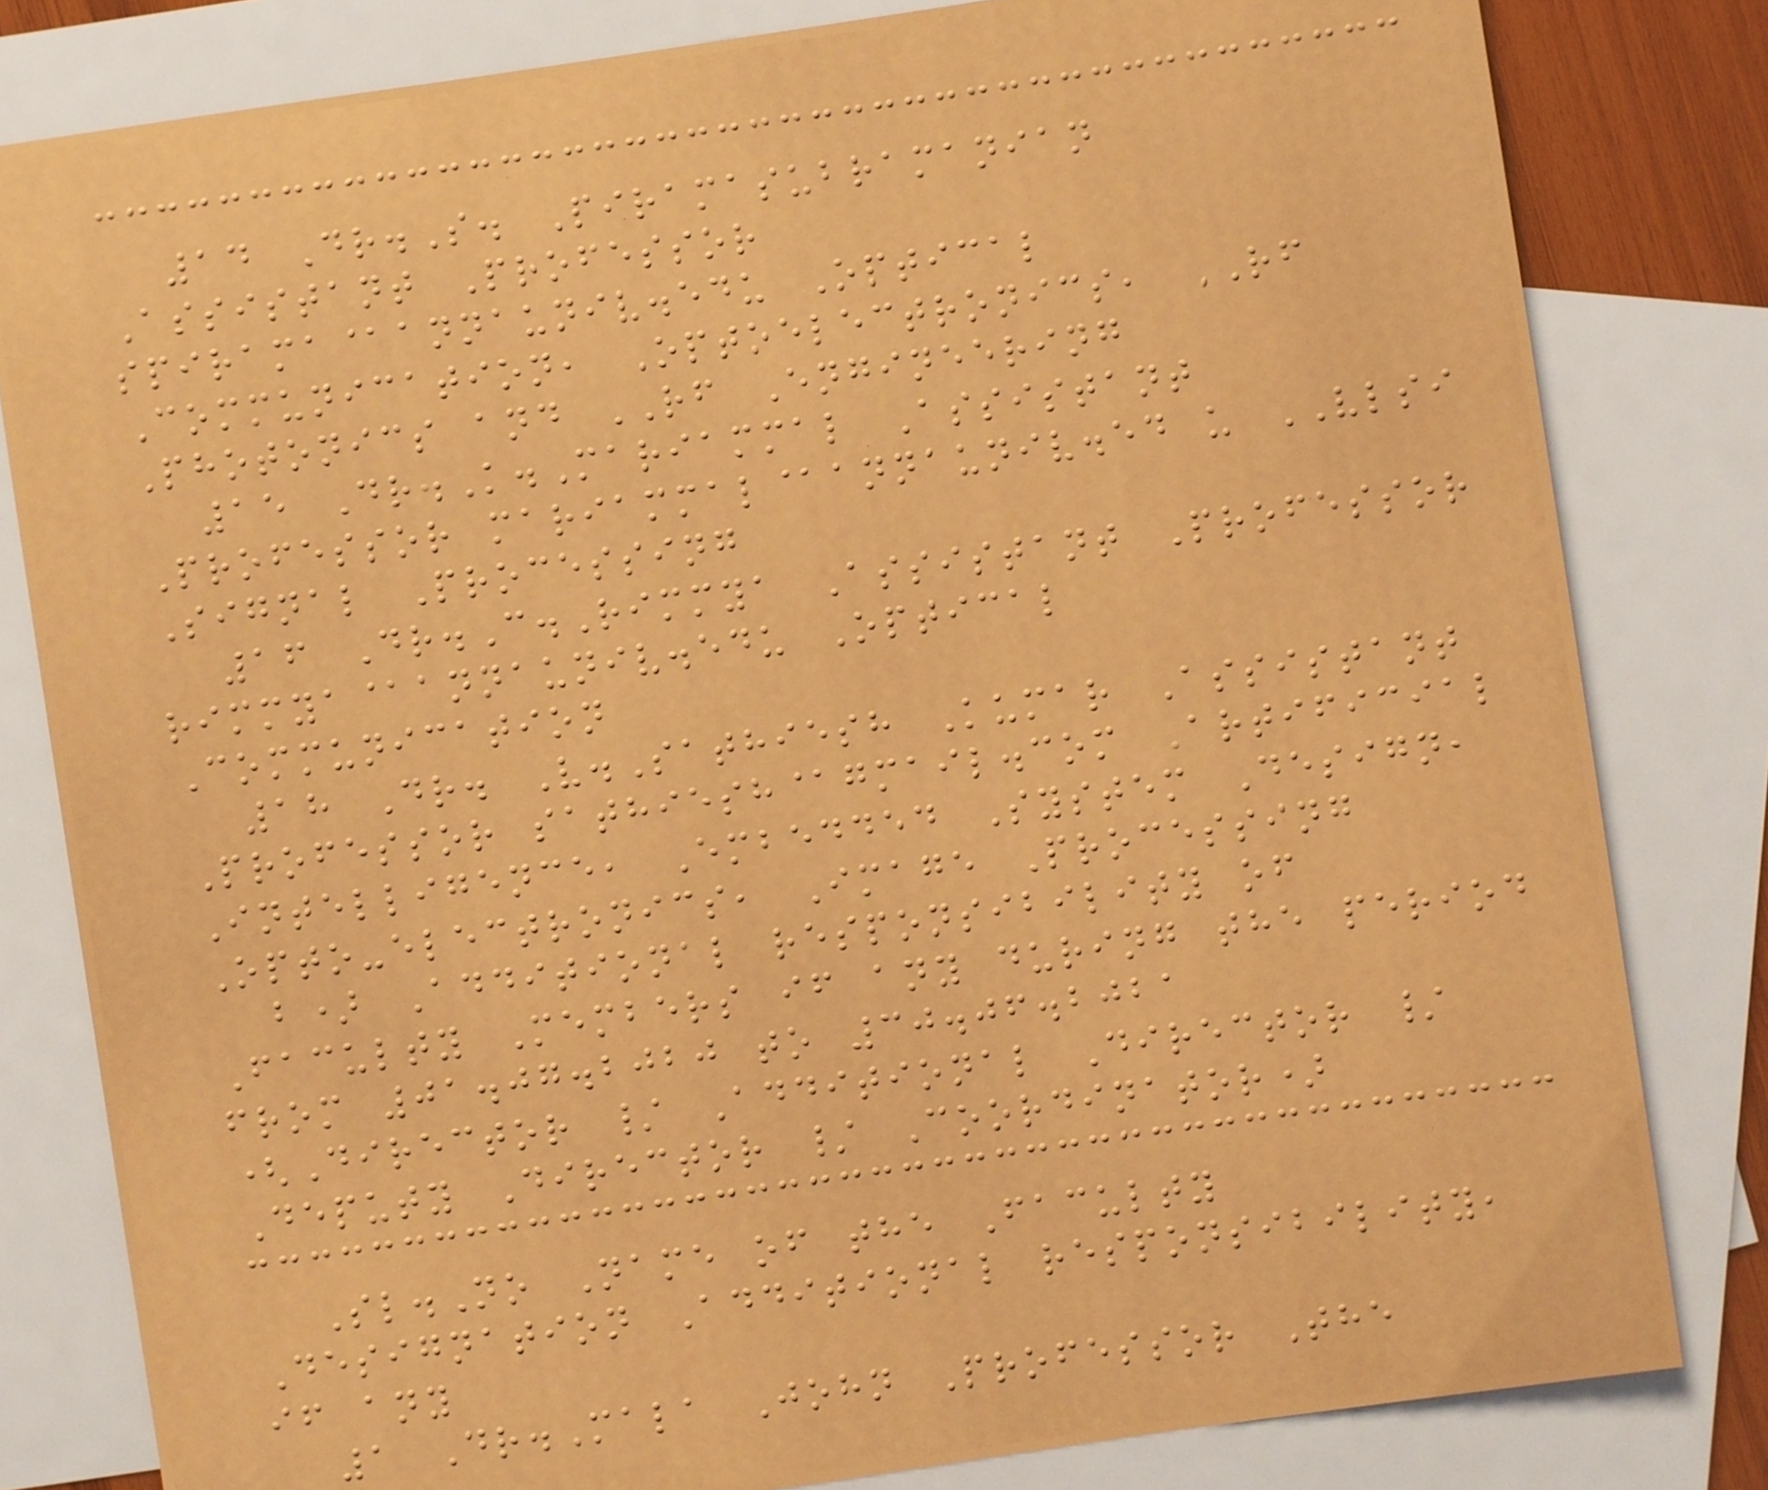14 Dr.S. Piramasubramanian
Assistant Professor
spirama@annauniv.edu Optical
Communication, Optoelectronics, RF
Photonics and RF Engineering
15 Dr.K.Mariammal Assistant
Professor mariammal@annauniv.ed u VLSI
Signal Processing
16 Dr.C.Rimmya Assistant Professor
rimmya@annauniv.edu Optical
Communication
18 Dr. V.Sathiesh Kumar Assistant
Professor sathiesh@gmail.com Artificial
Intelligence, Embedded System Design,
Opto-electronics, Image Processing
b) Additional responsibility of
Faculty Members if any during the period
from 01.07.2020 to 30.06.2021
(Director / Additional Director /
Deputy Director / Coordinator)
Sl.No Name of the Faculty
Designation Additional responsibility,
if any
1 Dr.Mala John Professor The
